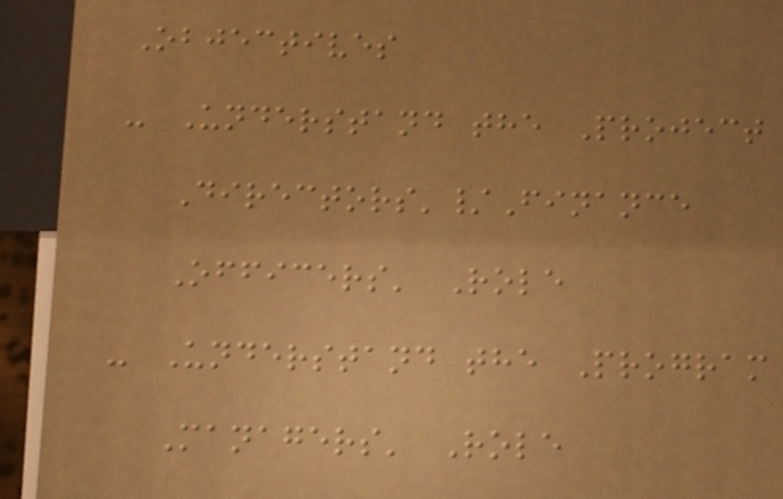Objectives
- Understand the Project
Directors'/Finance
Officers' Role
- Understand the Program
Managers' Role
